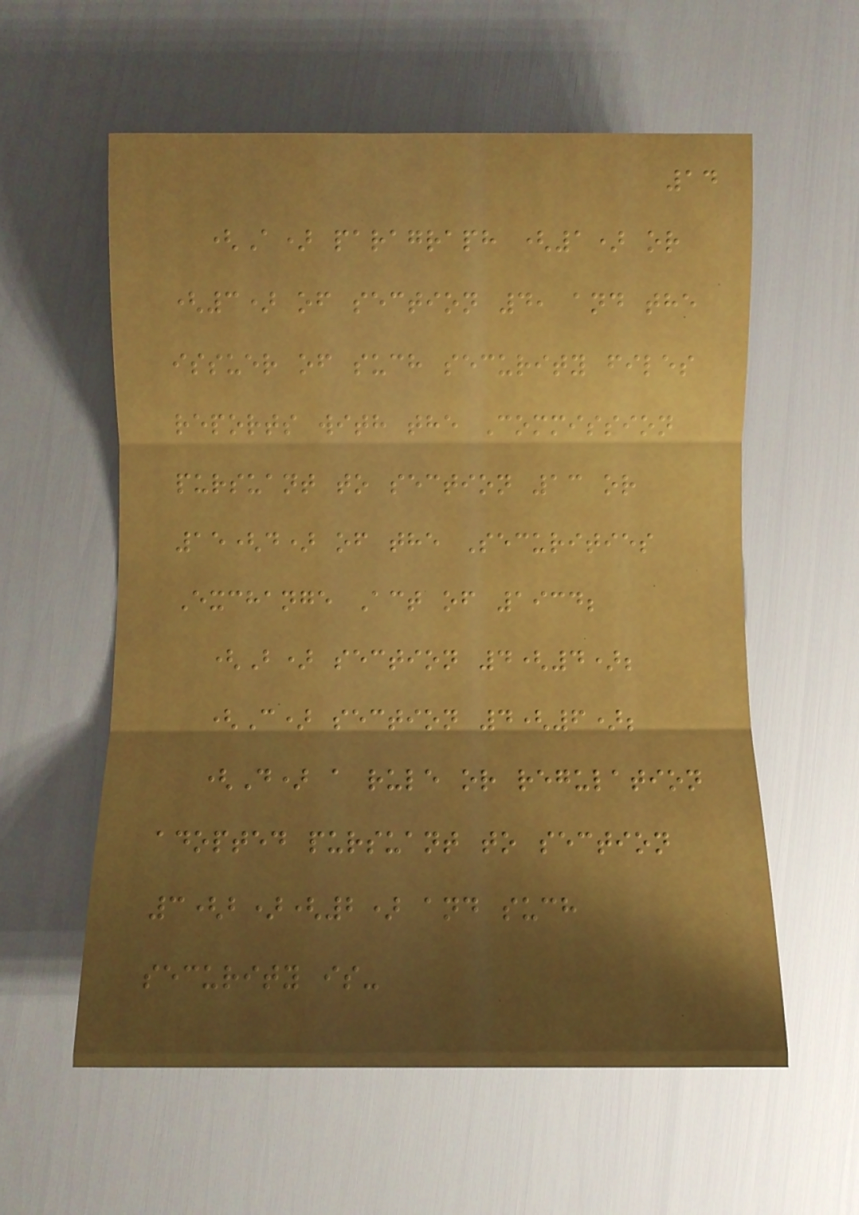14
(A) paragraph (1) or
(3) of section 4, and the
issuer of such security files
reports with the Commission
pursuant to section 13 or
15(d) of the Securities
Exchange Act of 1934;
(B) section 4(4);
(C) section 4(6);
(D) a rule or regulation
adopted pursuant to section
3(b)(2) and such
security is-
